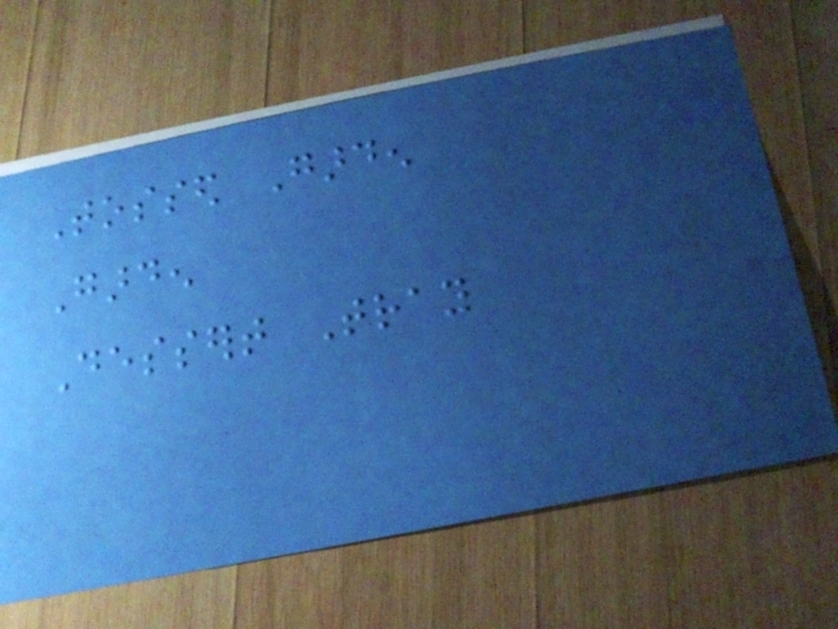Tossed Garden
Garden
Dessert Tray
